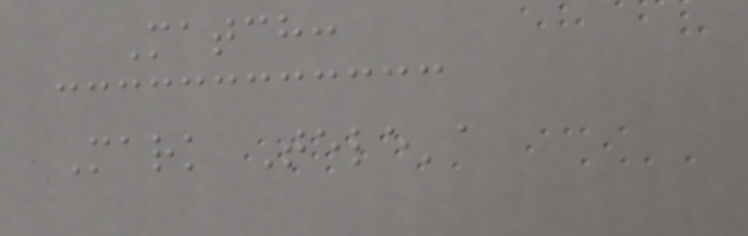Match:
Mark Tele'a
